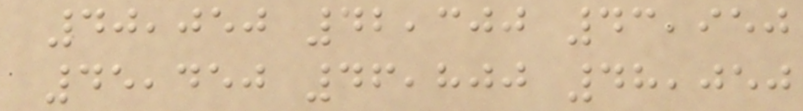40,050 42,300 43,950
45,450 46,800 48,050
